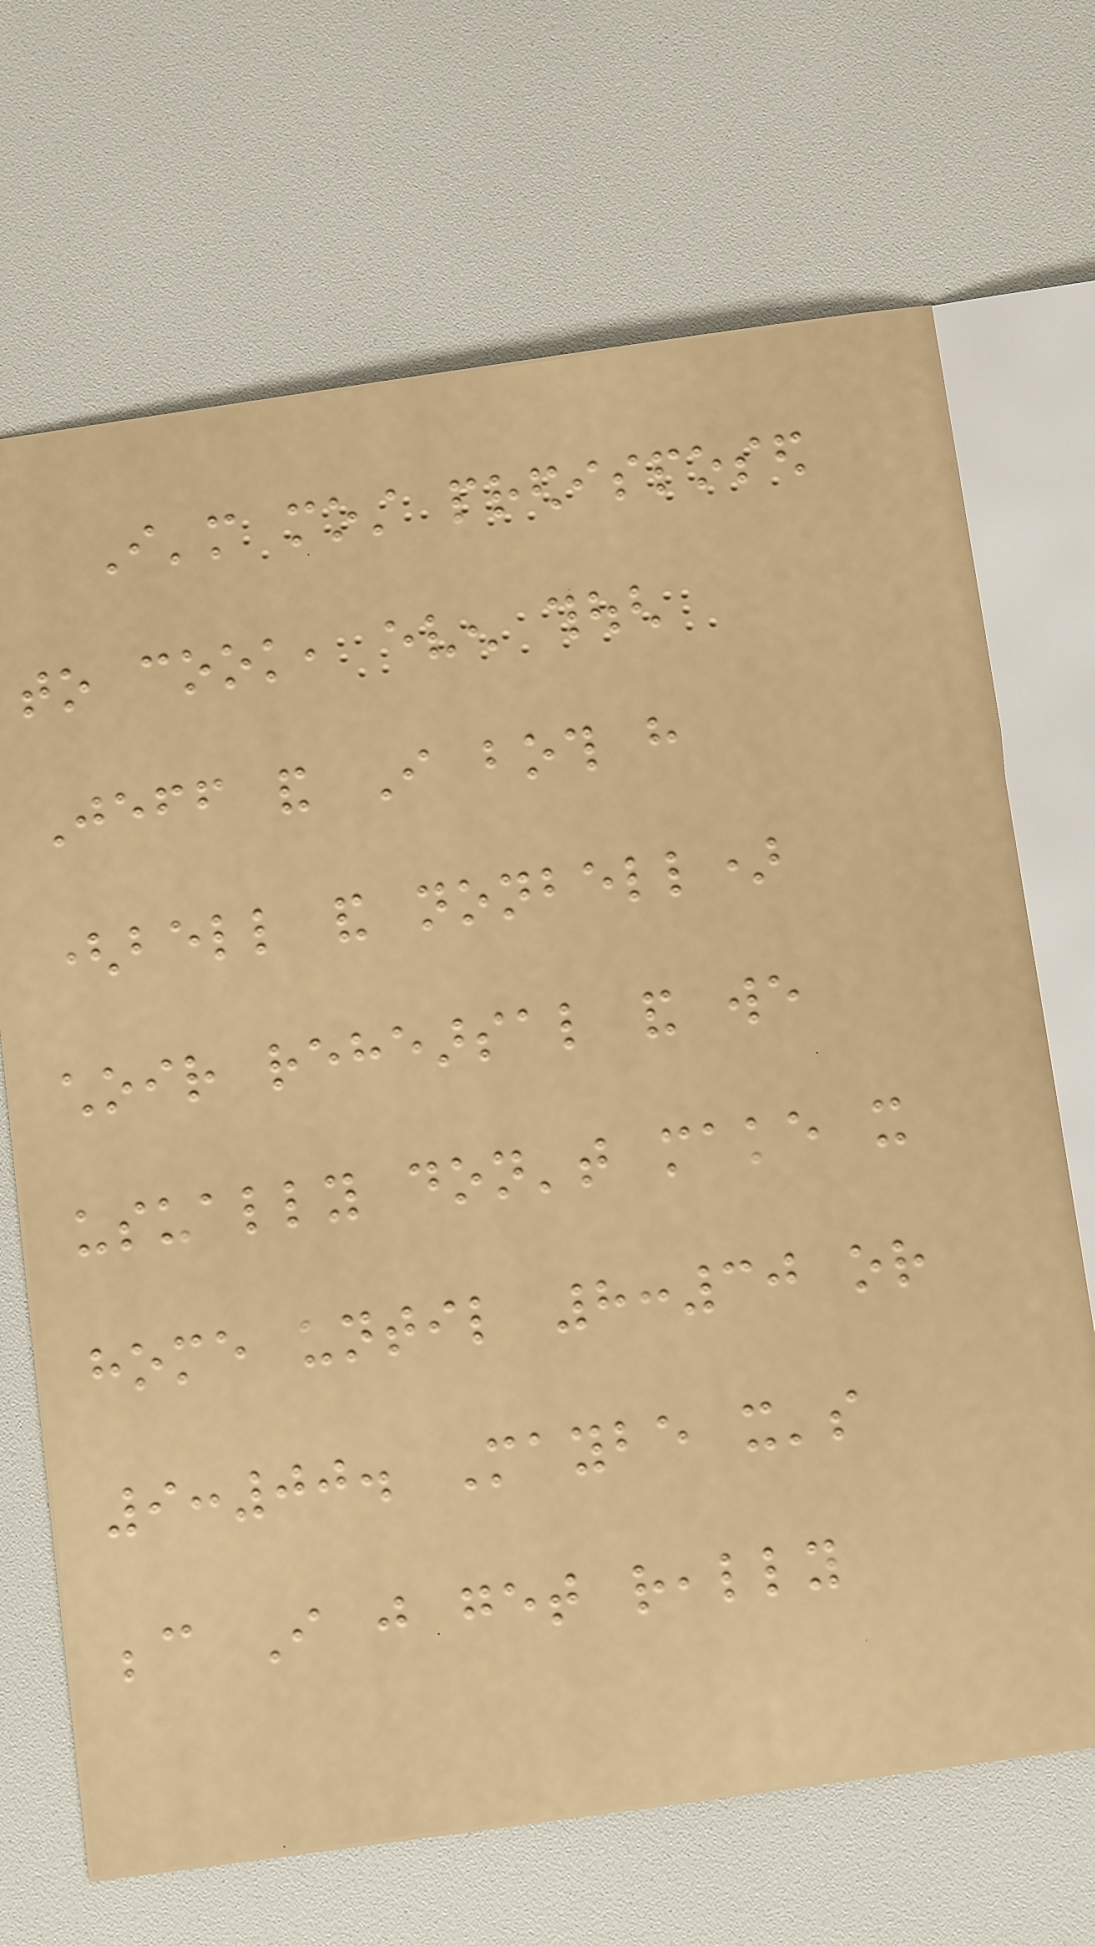I'm most predisposed
to cook, even though
Jeff and I both have
(bell and nonbell)
choir rehearsal and we
usually don't make it
home until 8:30 or
9:00. Maybe it's
because I just get really
